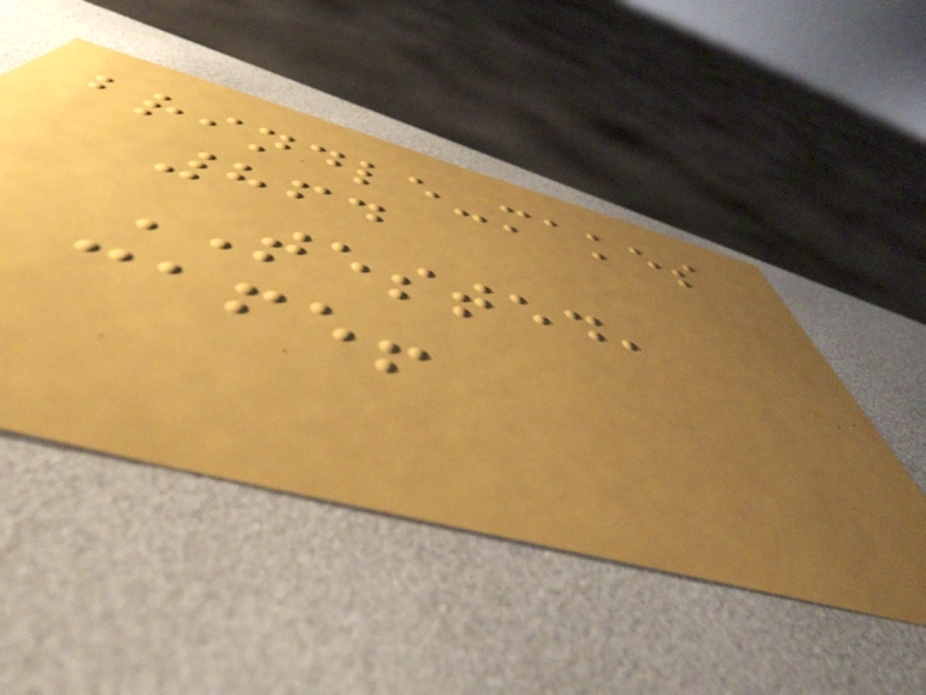brindle-makes
864
TESTED,
cafe!
